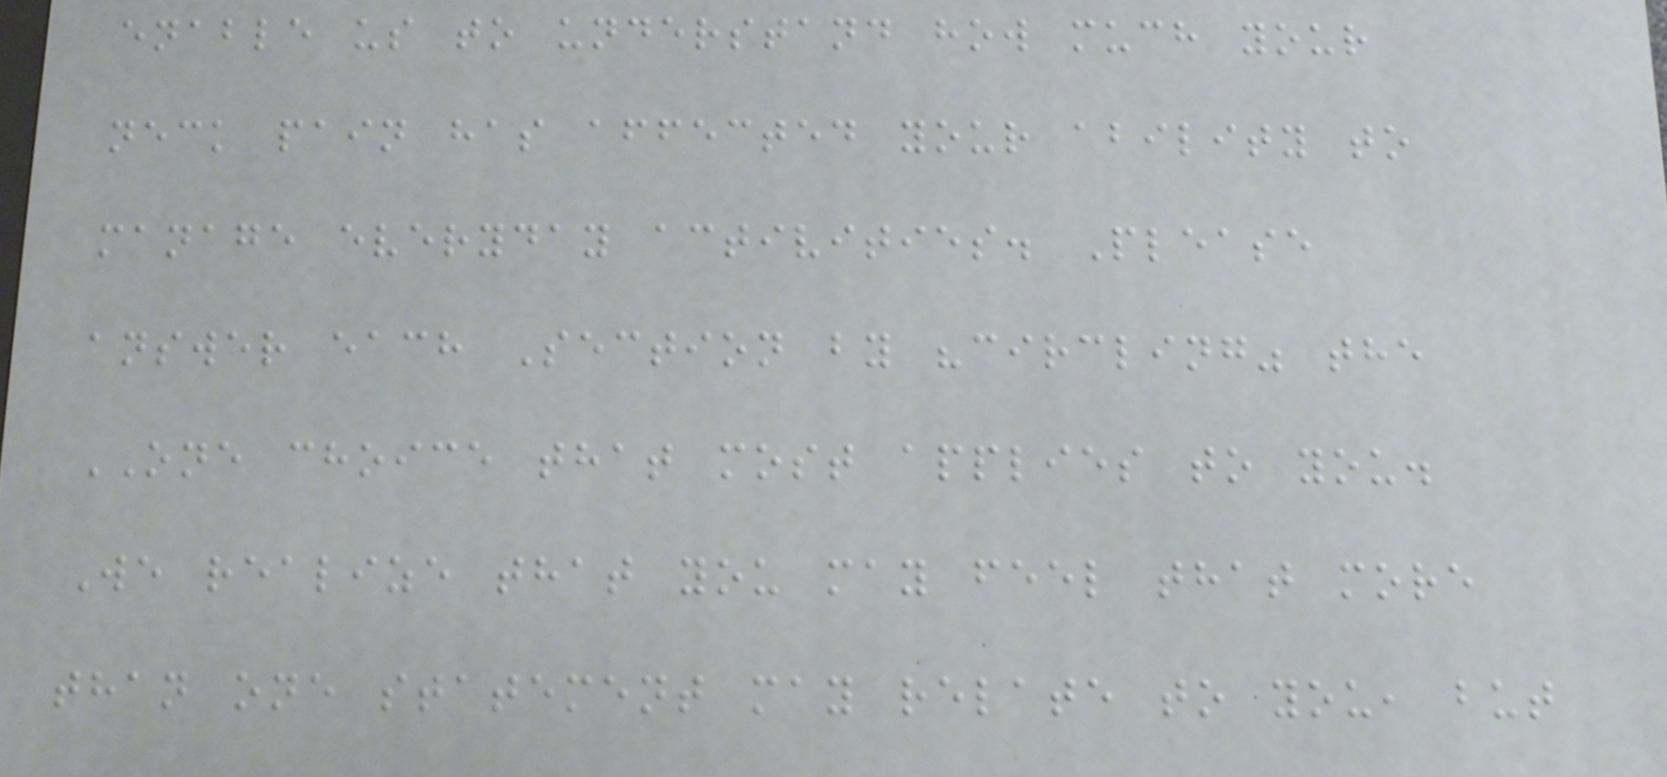enable us to understand how much your
neck pain has affected your ability to
manage everyday activities. Please
answer each Section by "circling" the
ONE choice that most applies to you.
We realize that you may feel that more
than one statement may relate to you, but
